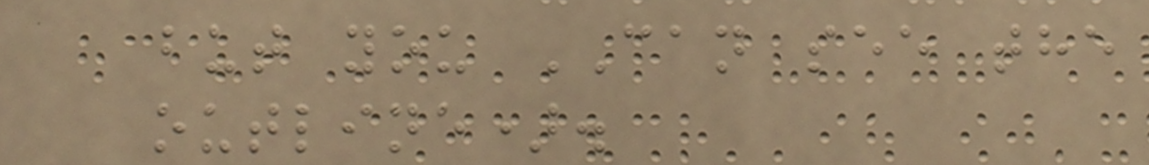but you CAN see the
outline).
